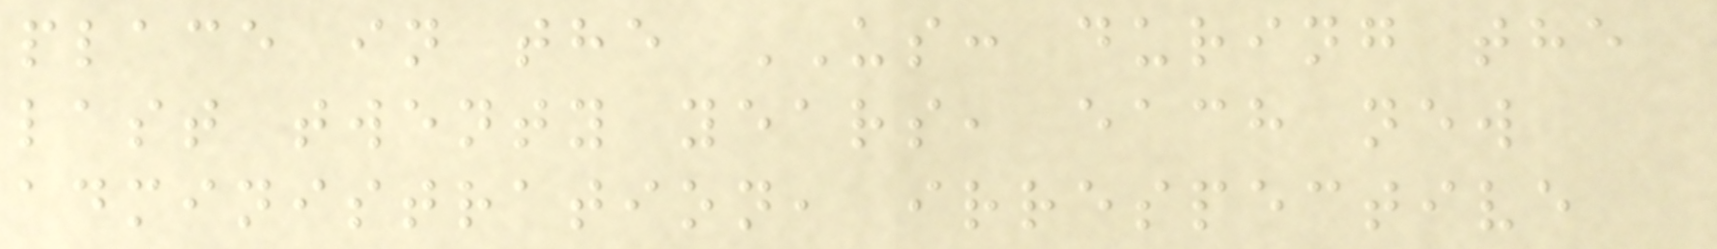place in the US: during the
last twenty years, each new
administration, irrespective
